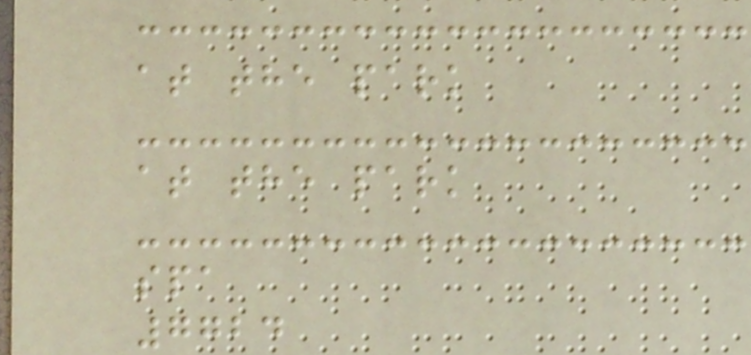at the park
at the park
spa
7724
